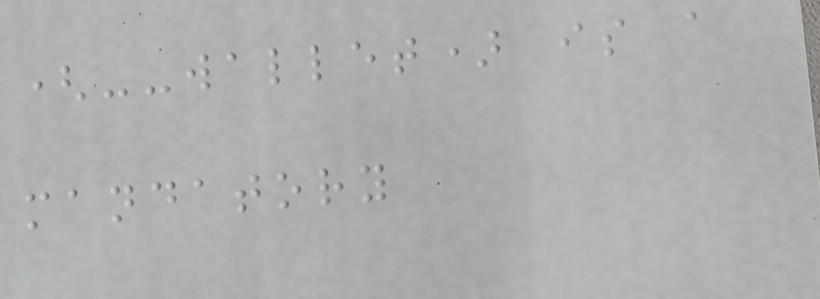(--wallet) is a
mandatory
